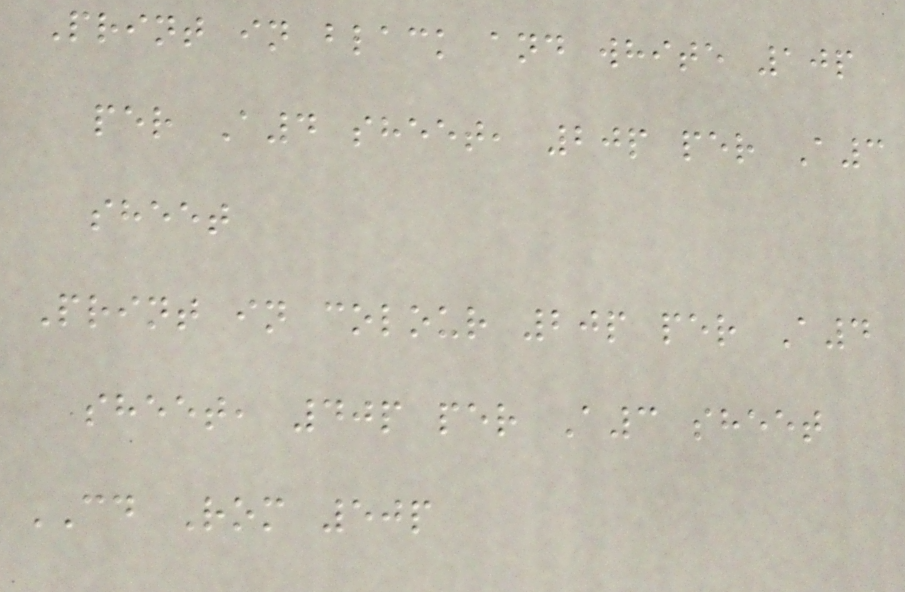Print in black and white 10p
per A4 sheet, 20p per A3
sheet
Print in colour 20p per A4
sheet, 40p per A3 sheet
CD Rom 50p
